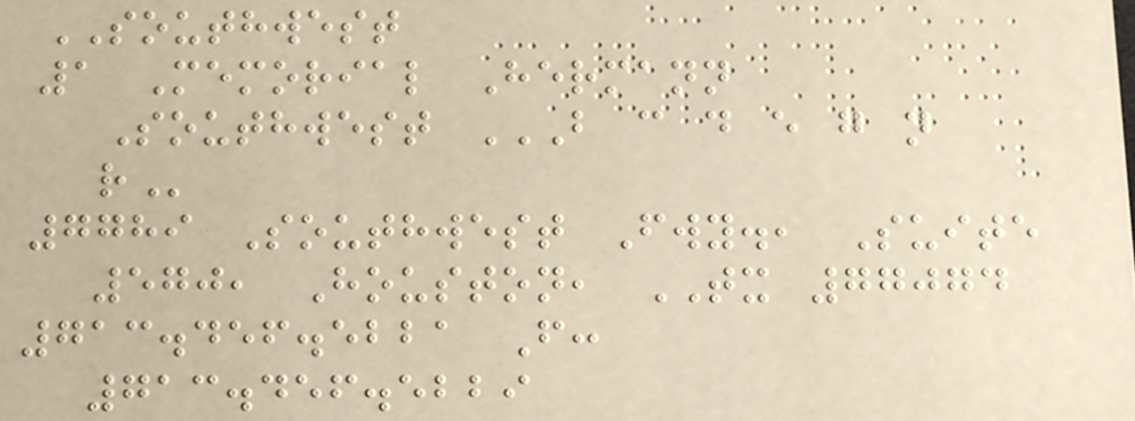SOUTHWEST
1 Memorial Hermann
Southwest B C D E G N
R
7789 Southwest Fwy., Suite
570, Houston, TX 77074
713.456.5221 F:
713.456.5229
